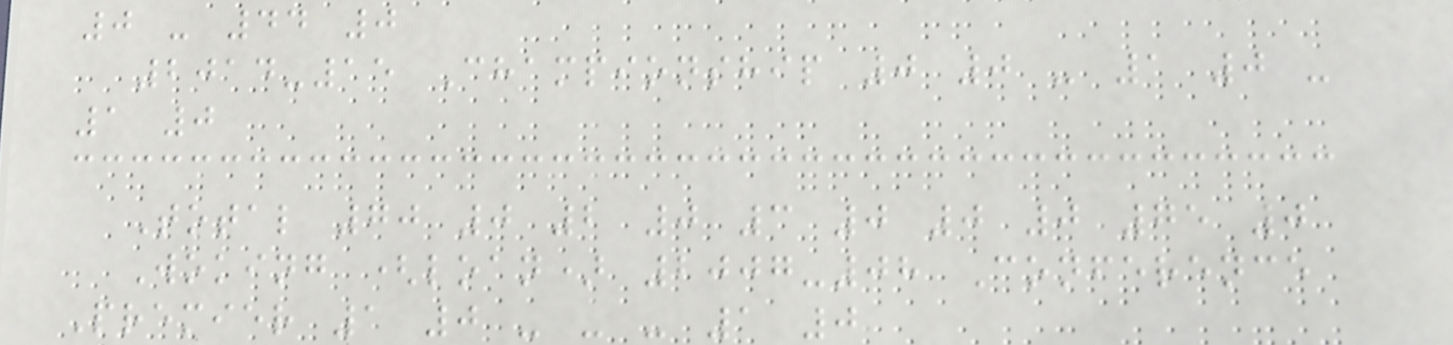0 - 44 0
2014-15 Championship 0 0 - 1 0 -
1 0
Total 70 0 2 0 3 0 0 0 75 0
Woking (loan) 2007-08 Conference
Premier 1 0 - - - 1 0
